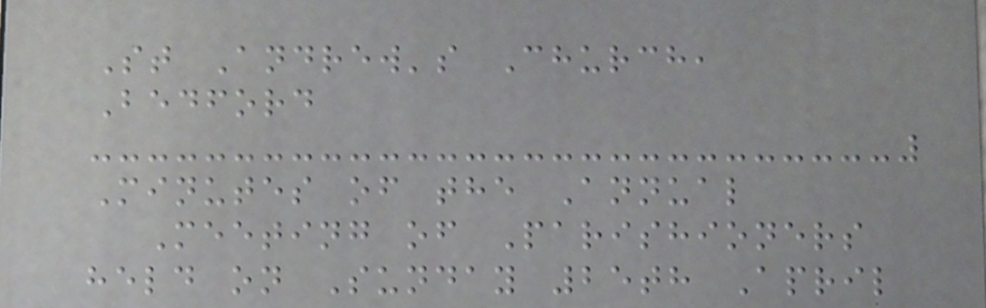St Andrew's Church,
Bedford
Minutes of the Annual
Meeting of Parishioners
held on Sunday 25th April
